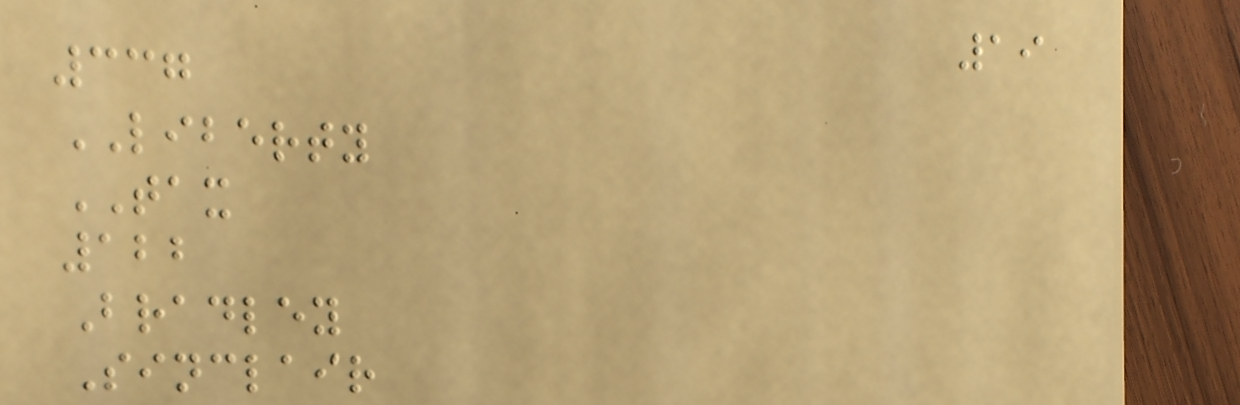19
337
LIBERTY
TAX
122
Bradley
Sinclair
